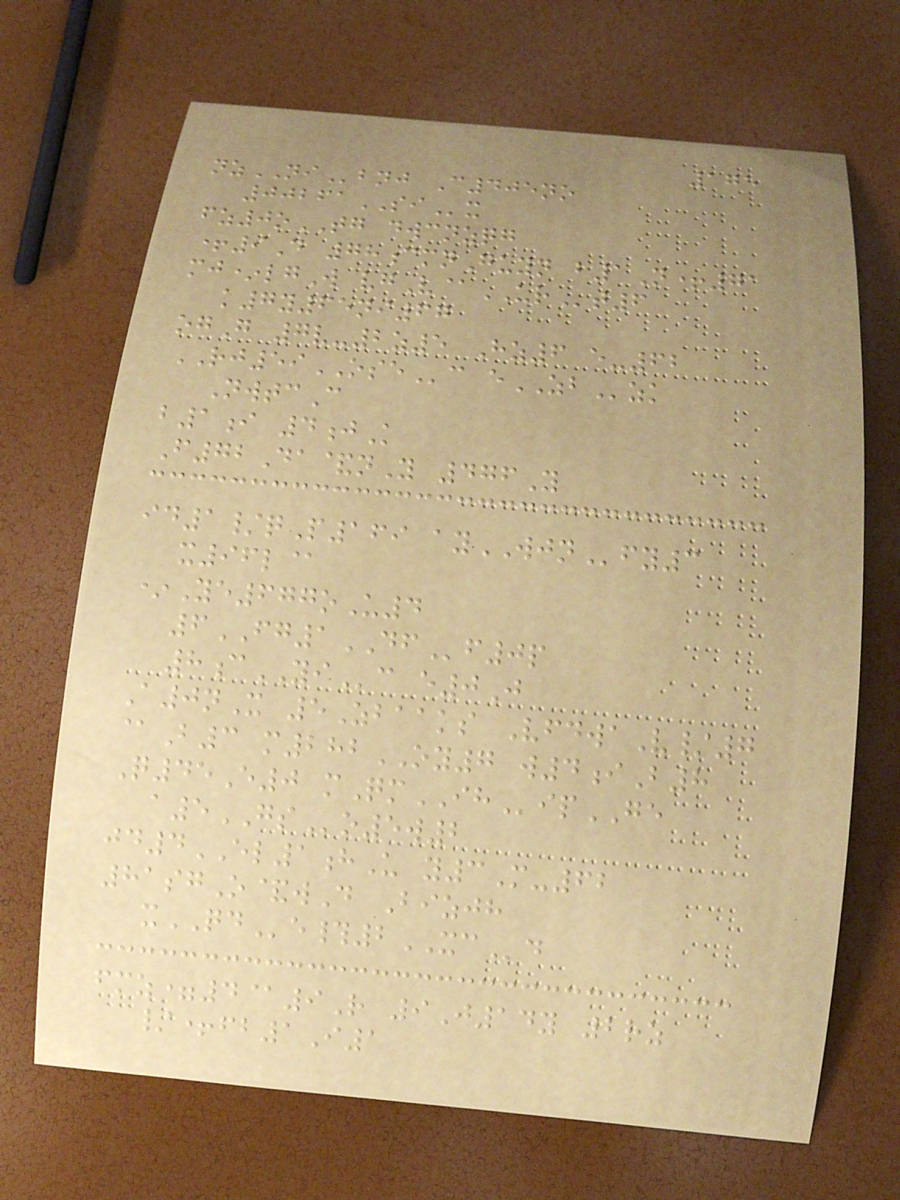175
nzNIbnj C405no
00261SIx
fz0oTG dwcnzqg
+9D 78cmnGuyn b1N+71
mj*lgW vgV@URt6
k7y65ni67
ogG 7v-2z5 Hz6 e-62
RJ59OSEc eZBzk
NwtcC
b1i 4jK
F72Da&nY 476Y
id1/qP169 ayWJNfy3
x96l@
*Ye677oU4
6FG1DFf0p
8cYIc e0J
A0nX 5Zbaaks VfdwaV/7
@B3 m282OY7 w4iB8
Q45E0 mQmIHipGE
a5GSo5w2
jd4EL1hU y3M-62
81sgO&wD Bizjh
xQDe#2XCd
fmz=4@9R 9J14y 2rz
/+fb1I1
